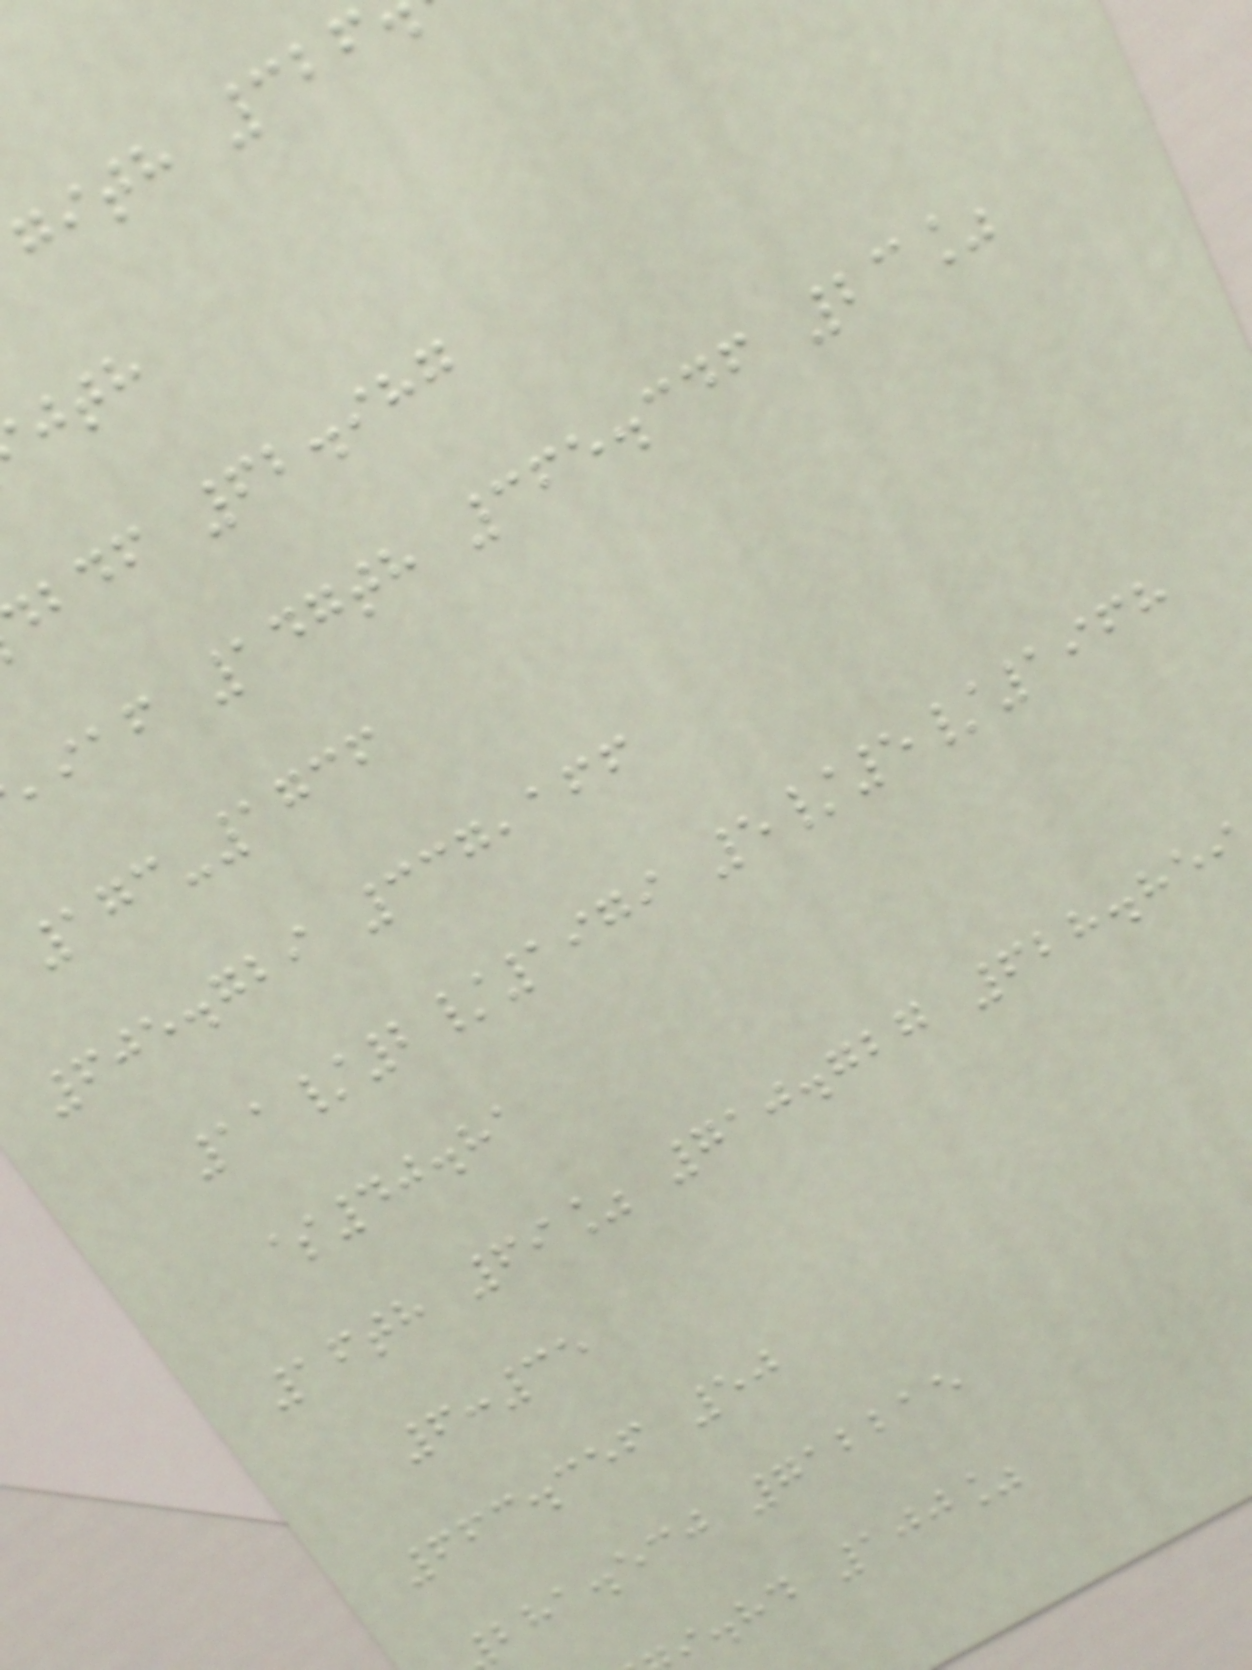gith 326
bdf 62.987
,iaf 147th 365.346 23%
173-1736
605.729 337,166
11/2/1979 5/5/1968
$40.81
16th 69% 710.727 628.859
6:35
663.356 50
bha.ecj 712215
i.hd 100%
